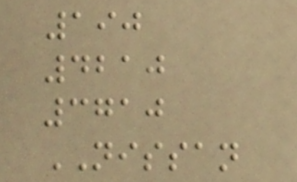190
4210
3710
NISSAN
